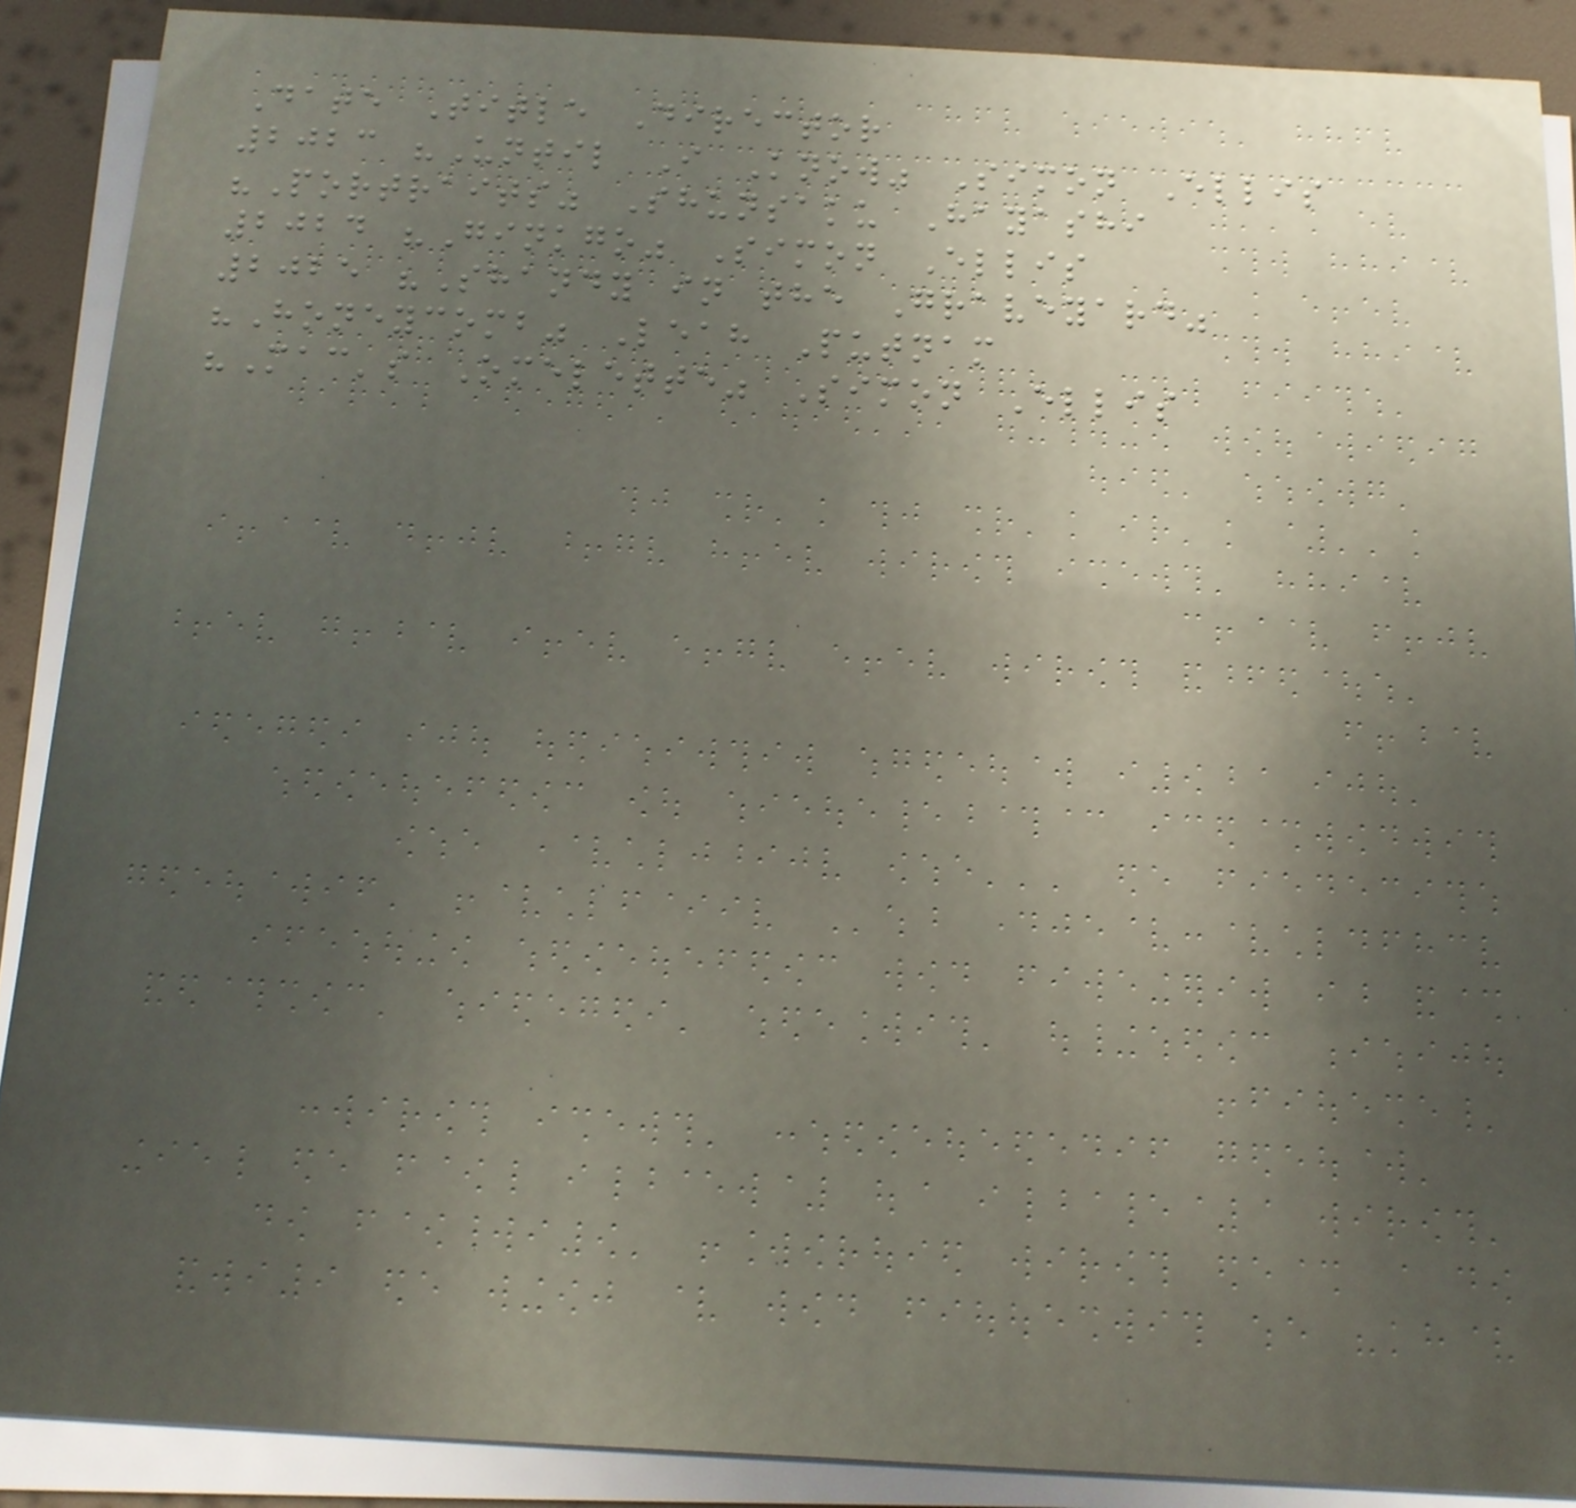Date Title Director
2023 "Until I Know" Simon Ellis
"Portraits" Shunsaku Hayashi
2024 "Ginkgo" Simon Ellis
2025 "Shandy in the Graveyard"
"Honeycomb" Leah Putnam
"Mac's Omelette" Simon Ellis
